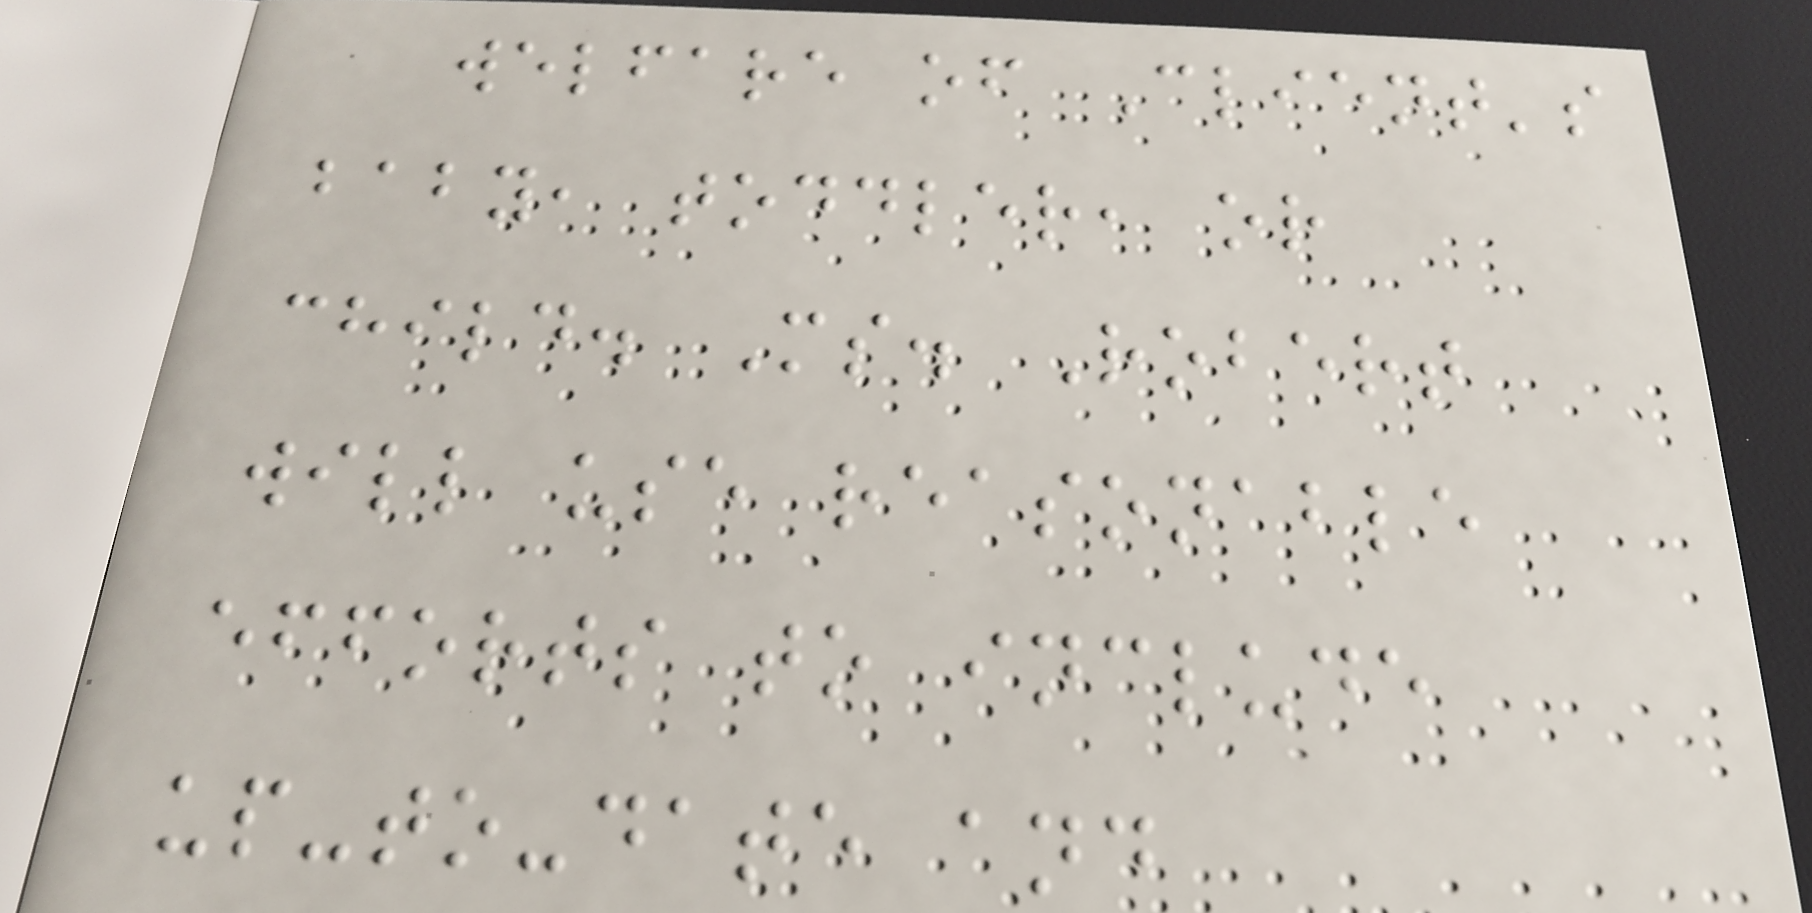welfare of Client's
baby, toddler, or
child. Ms. Robert
will use reasonable
efforts to include
up-to-date and
